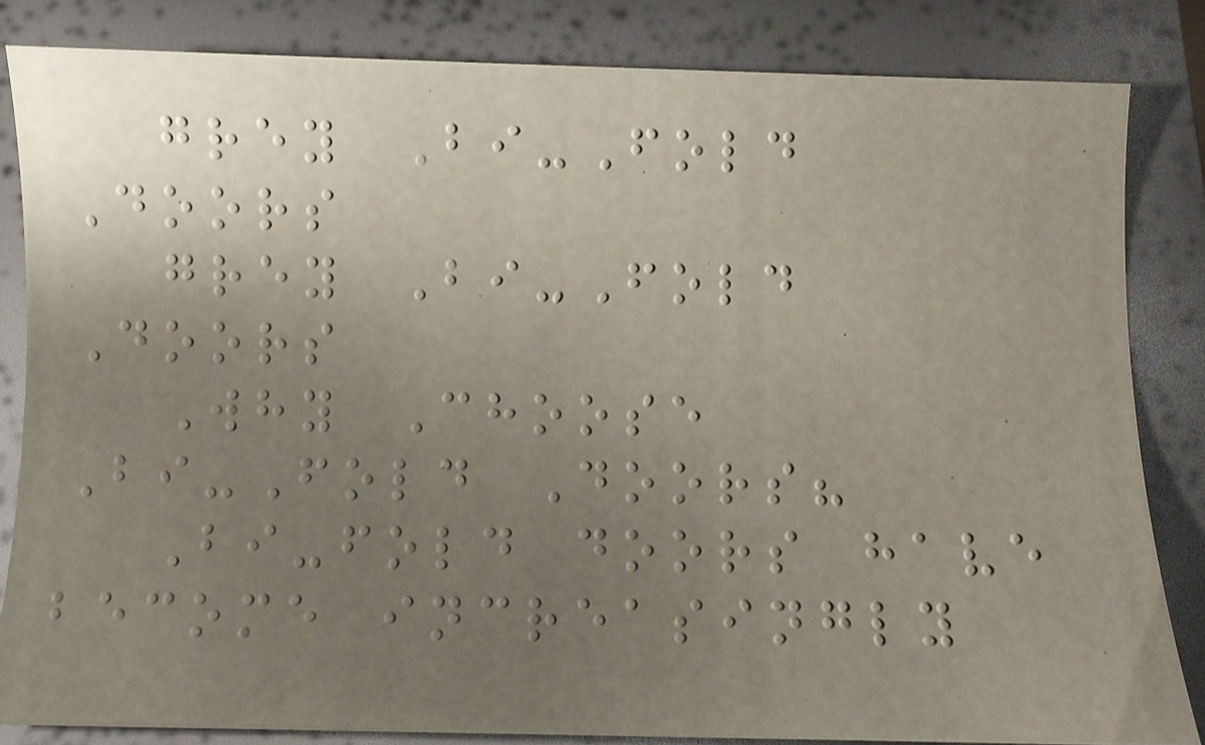grey Bi-Fold
Doors
grey Bi-Fold
Doors
Why Choose
Bi-Fold Doors?
Bi-fold doors have
become increasingly
